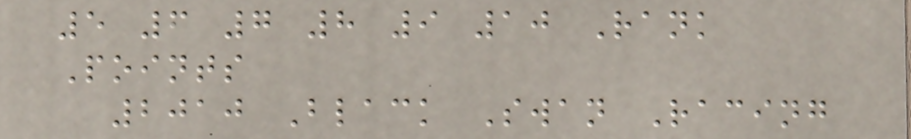5 6 7 8 9 10 Rank
Points
2010 Black Swan Racing
